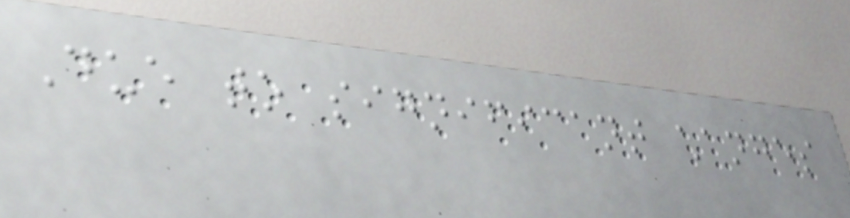Due to significant changes
